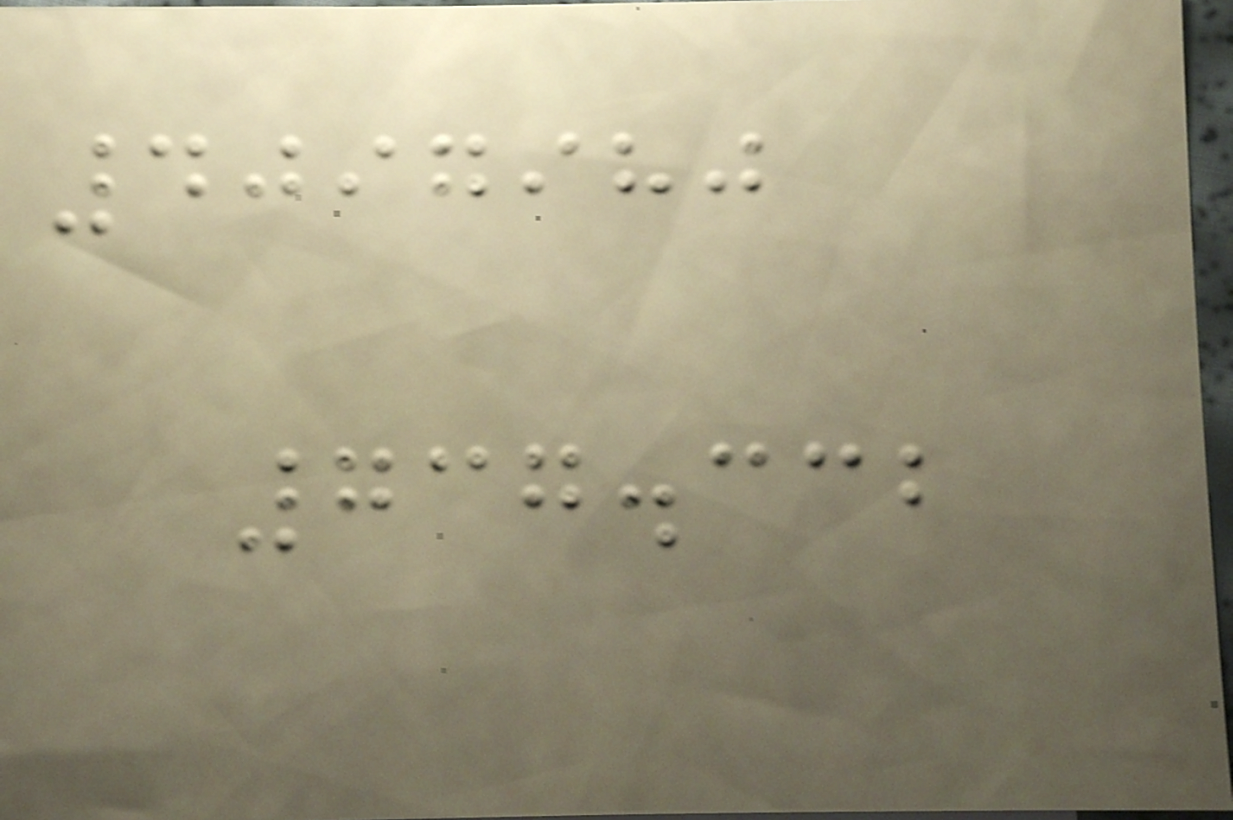4097980
737.332
